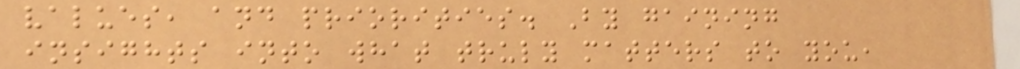values, and priorities. By gaining
insights into what truly matters to you,
